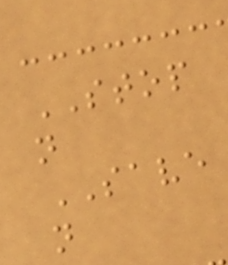STOP
n
SAVE
n
